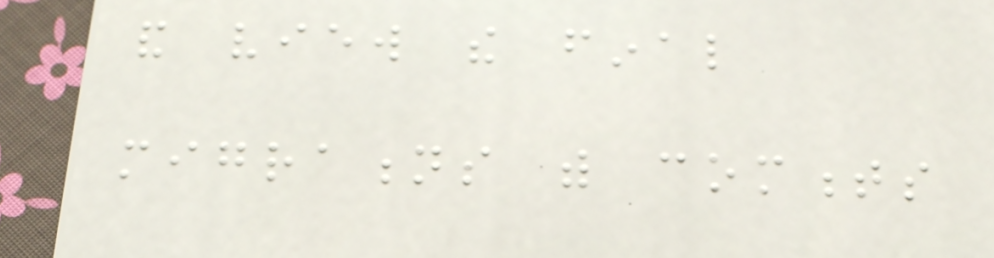and view the final
migrations with comments
